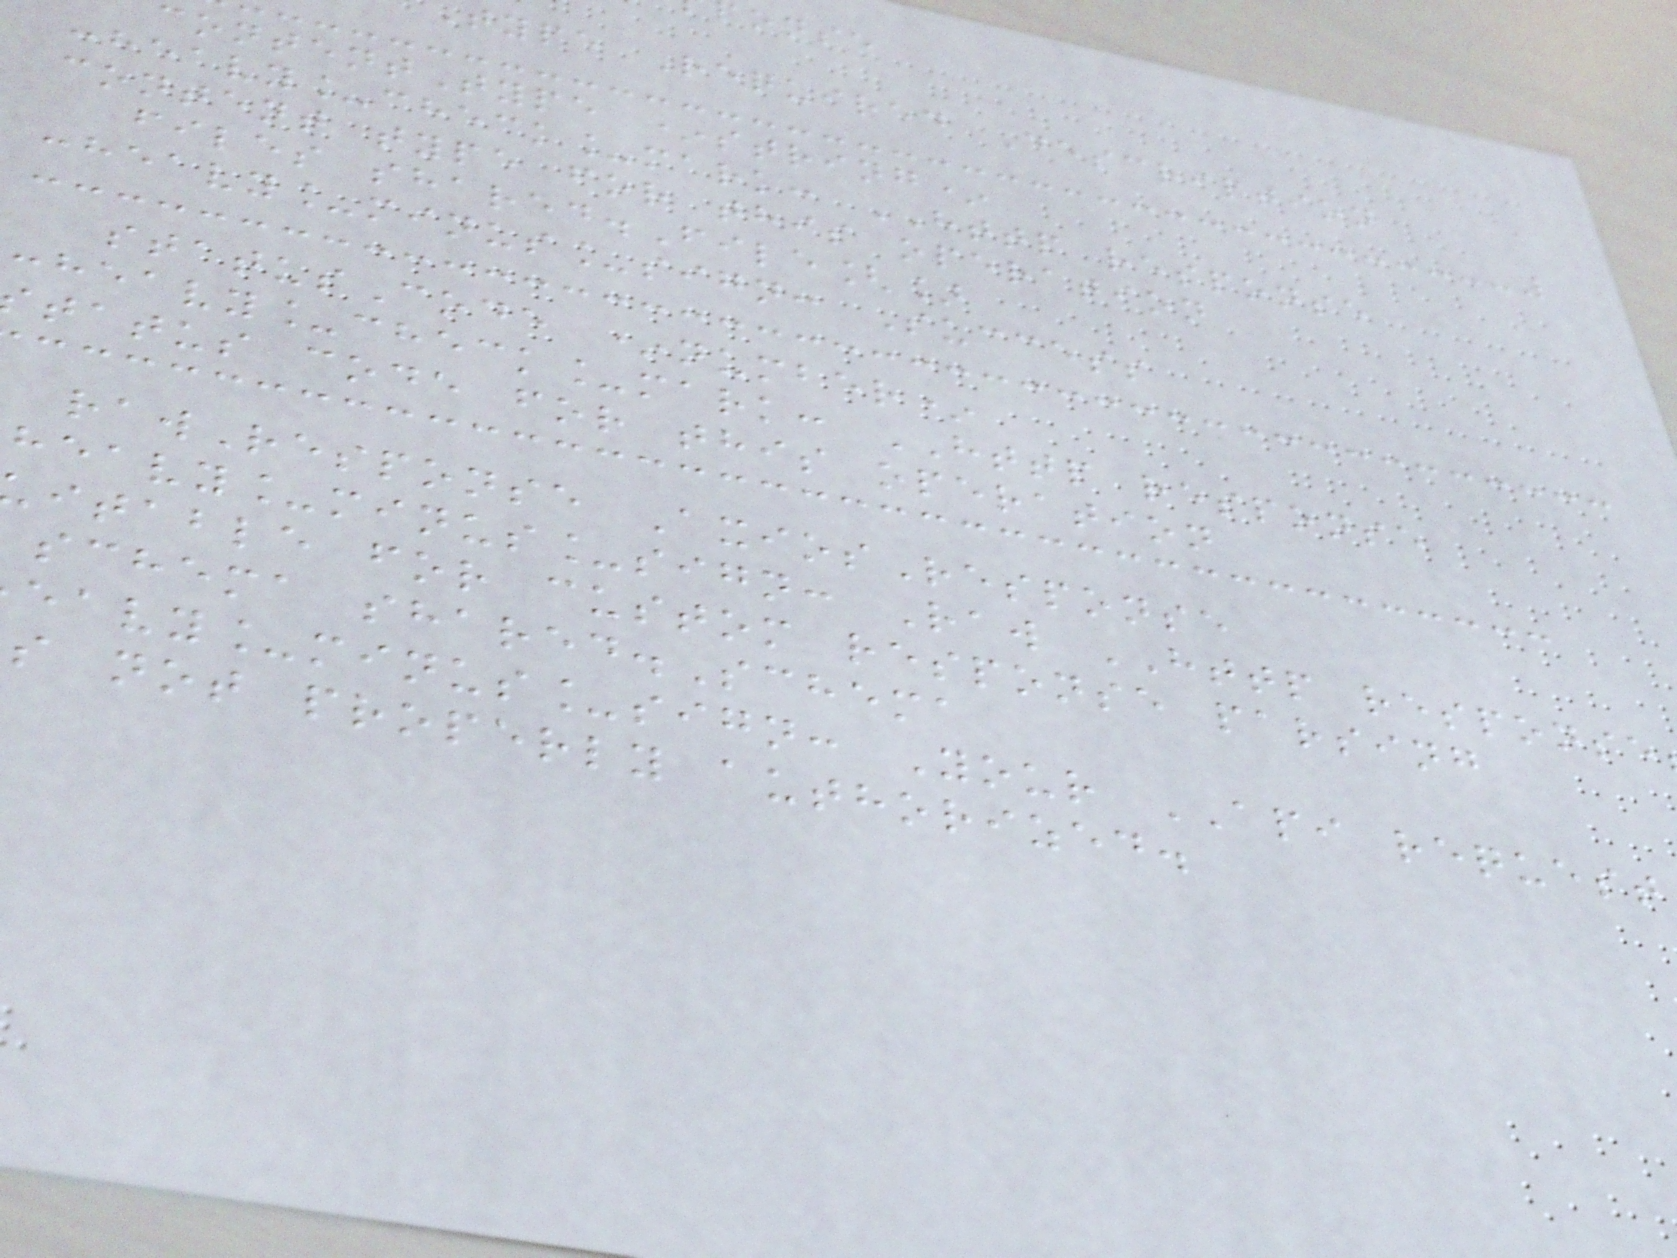type Required Description
contentType *string*
:heavy_check_mark: HTTP response
content type for this operation
files shared.File[]
:heavy_minus_sign: Success
statusCode *number*
:heavy_check_mark: HTTP response
tatus code for this operation
rawResponse AxiosResponse
heavy_minus_sign: Raw HTTP response
itable for custom response parsing
schema shared.Schema
eavy_minus_sign: Your API request
s not properly authorized.
